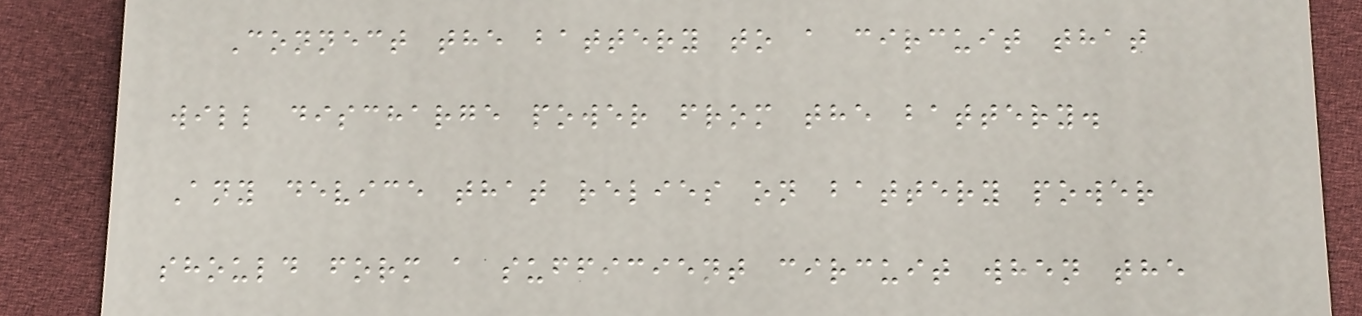Connect the battery to a circuit that
will discharge power from the battery.
Any device that relies on battery power
should form a sufficient circuit when the
